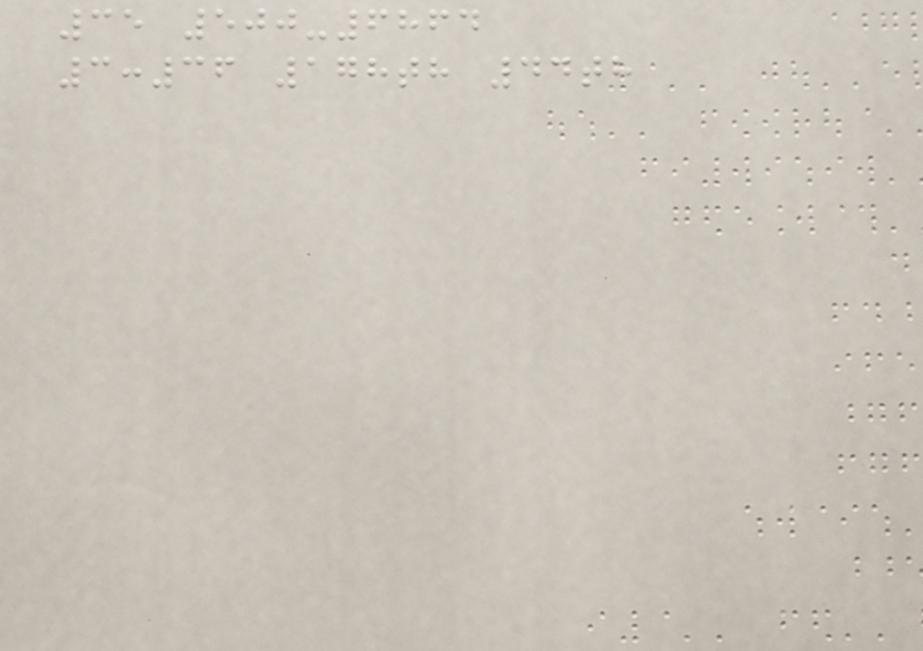35 500-6864
3:36 178th 44th
